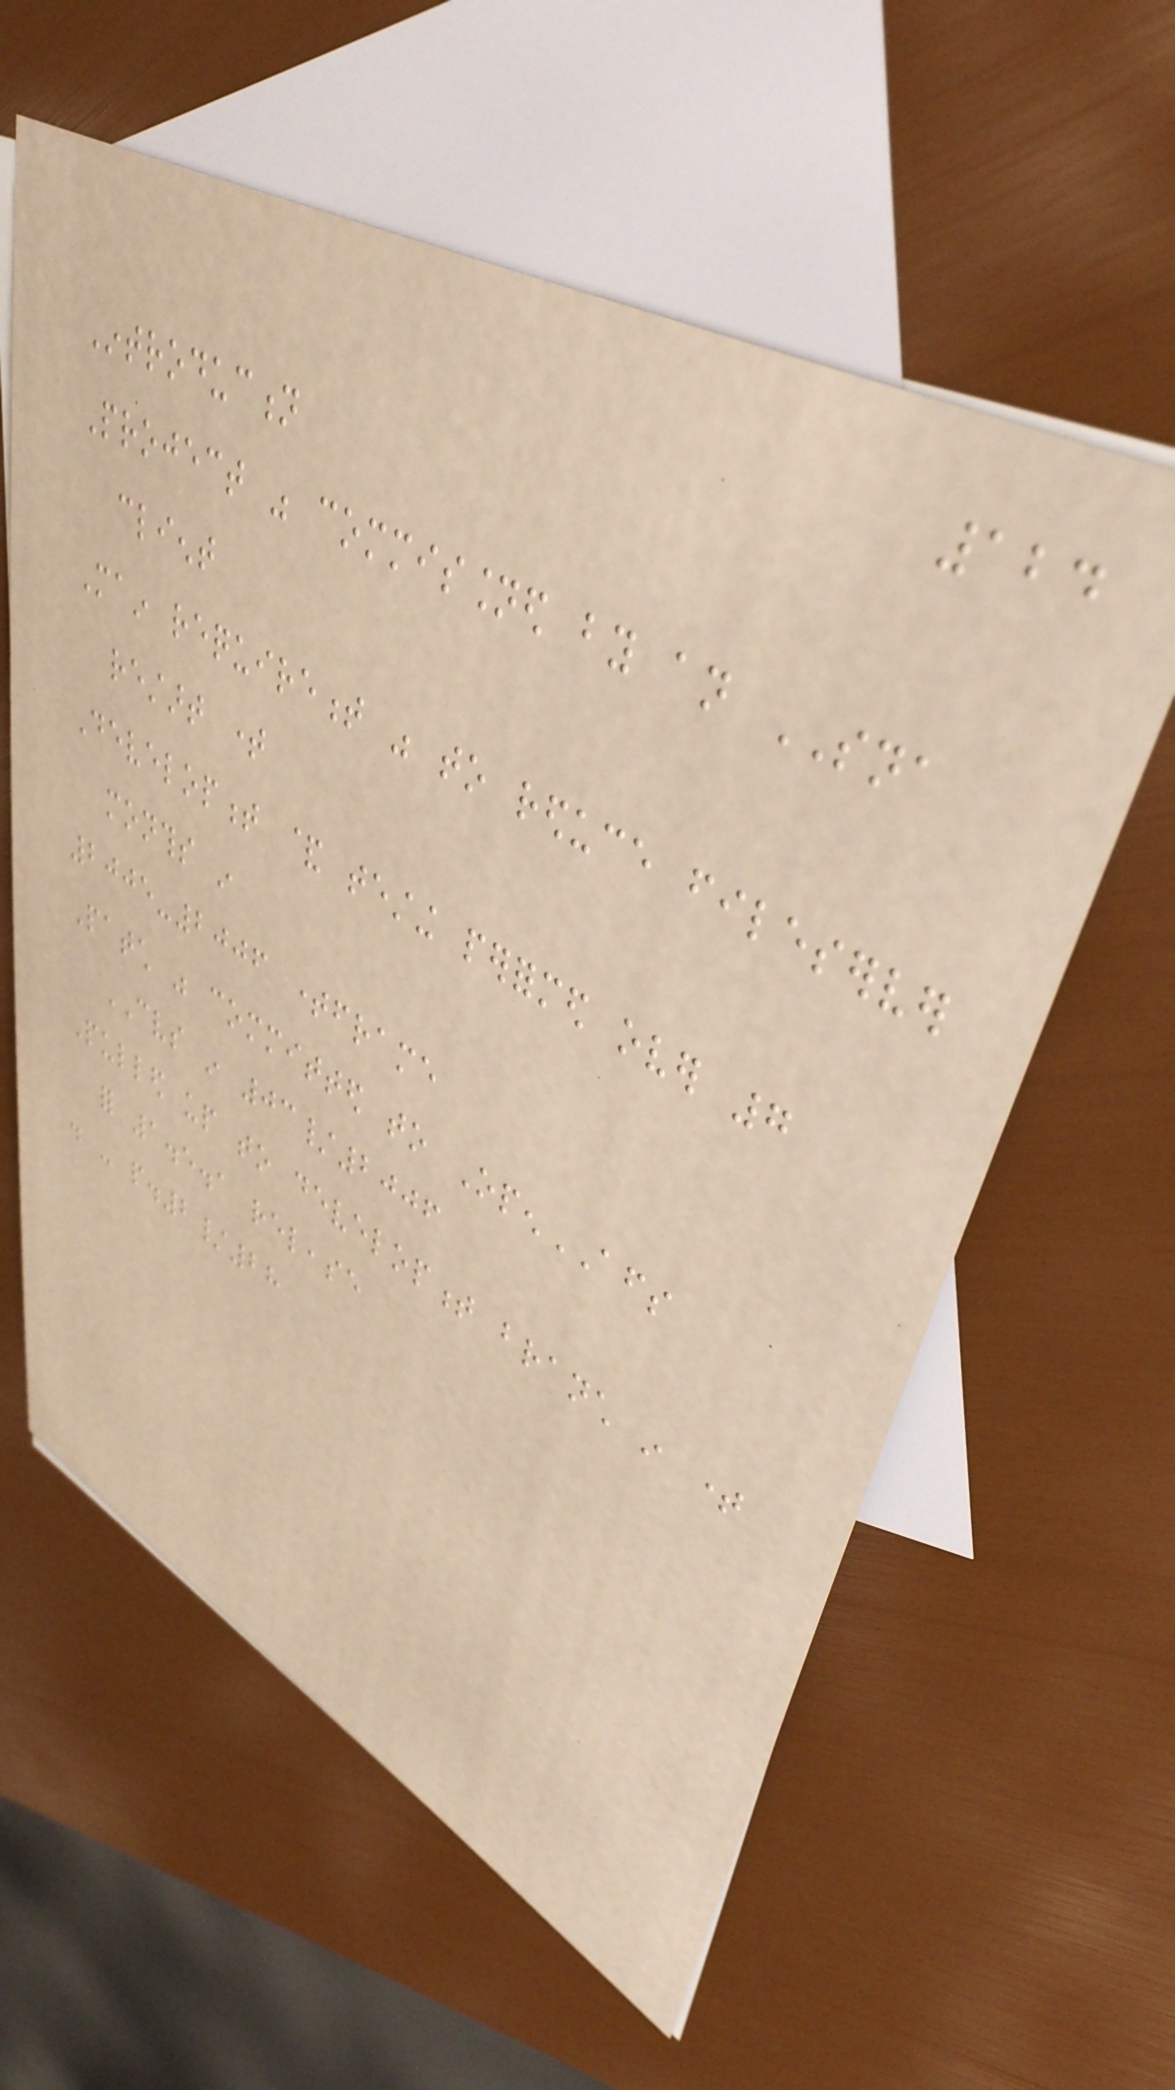124
Introduction
Project was commissioned by an SNA
client
Main requirement was to reduce fileserver
restart time
Development & testing performed over 7
months in
2005-2006 timeframe
Patch was committed to OpenAFS
CVS in 03/2006
Pulled up to development branch in time
for 1.5.1 release
. - p.2/28
